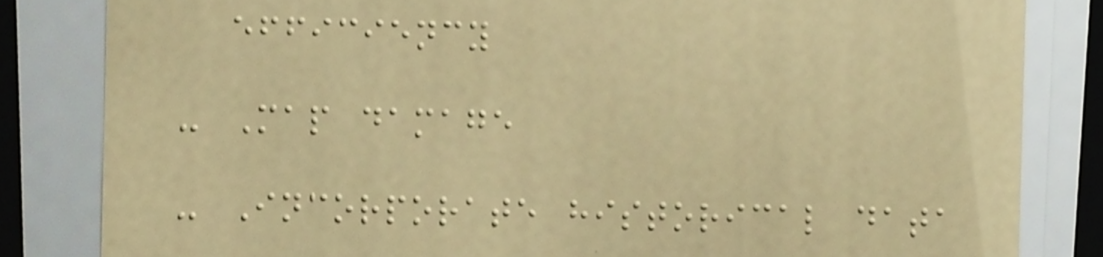efficiency
- Map damage
- Incorporate historical data
